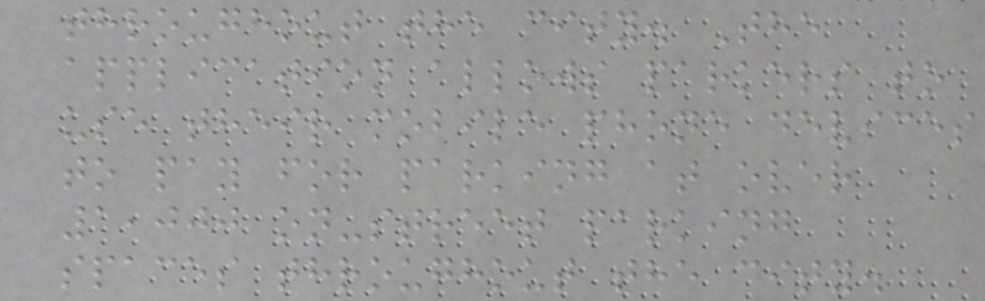throughout the city. The
application allows parkers to
use their mobile phone devices
to pay for parking at over
1,000 on-street parking
spaces throughout the city.
